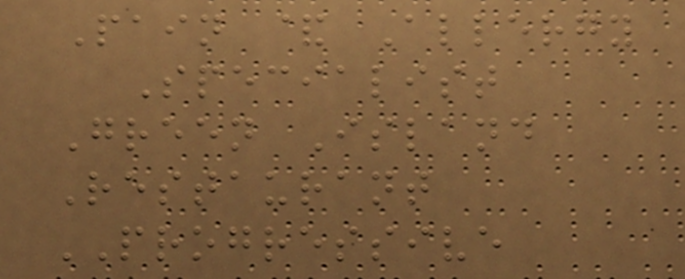Pain & Allergy
Specialist
Green Island
Restaurant
PROGRESSIVE
